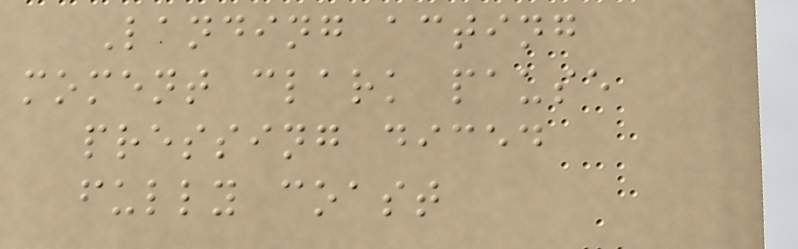Landing acting
moment clark pause
pressing diced
fully coast
